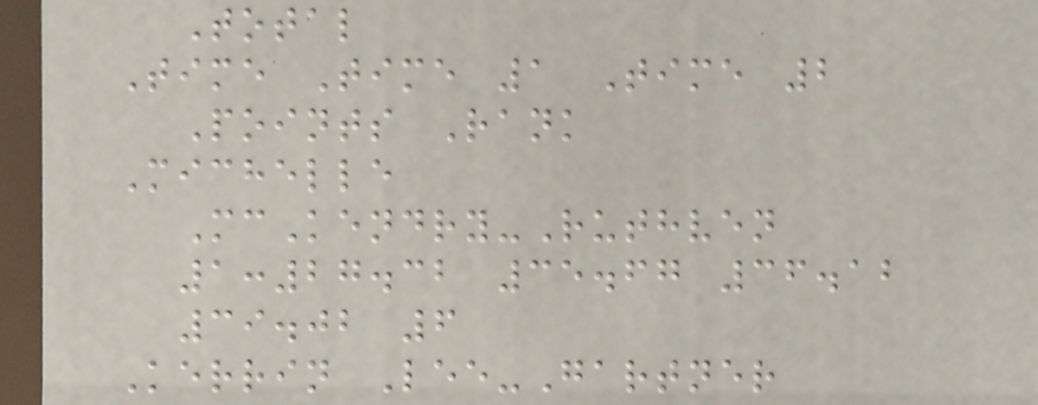Total
Time Time 1 Time 2
Points Rank
Michelle
McKendry-Ruthven
1:27.32 35.67 36.12
39.02 6
Kerrin Lee-Gartner
